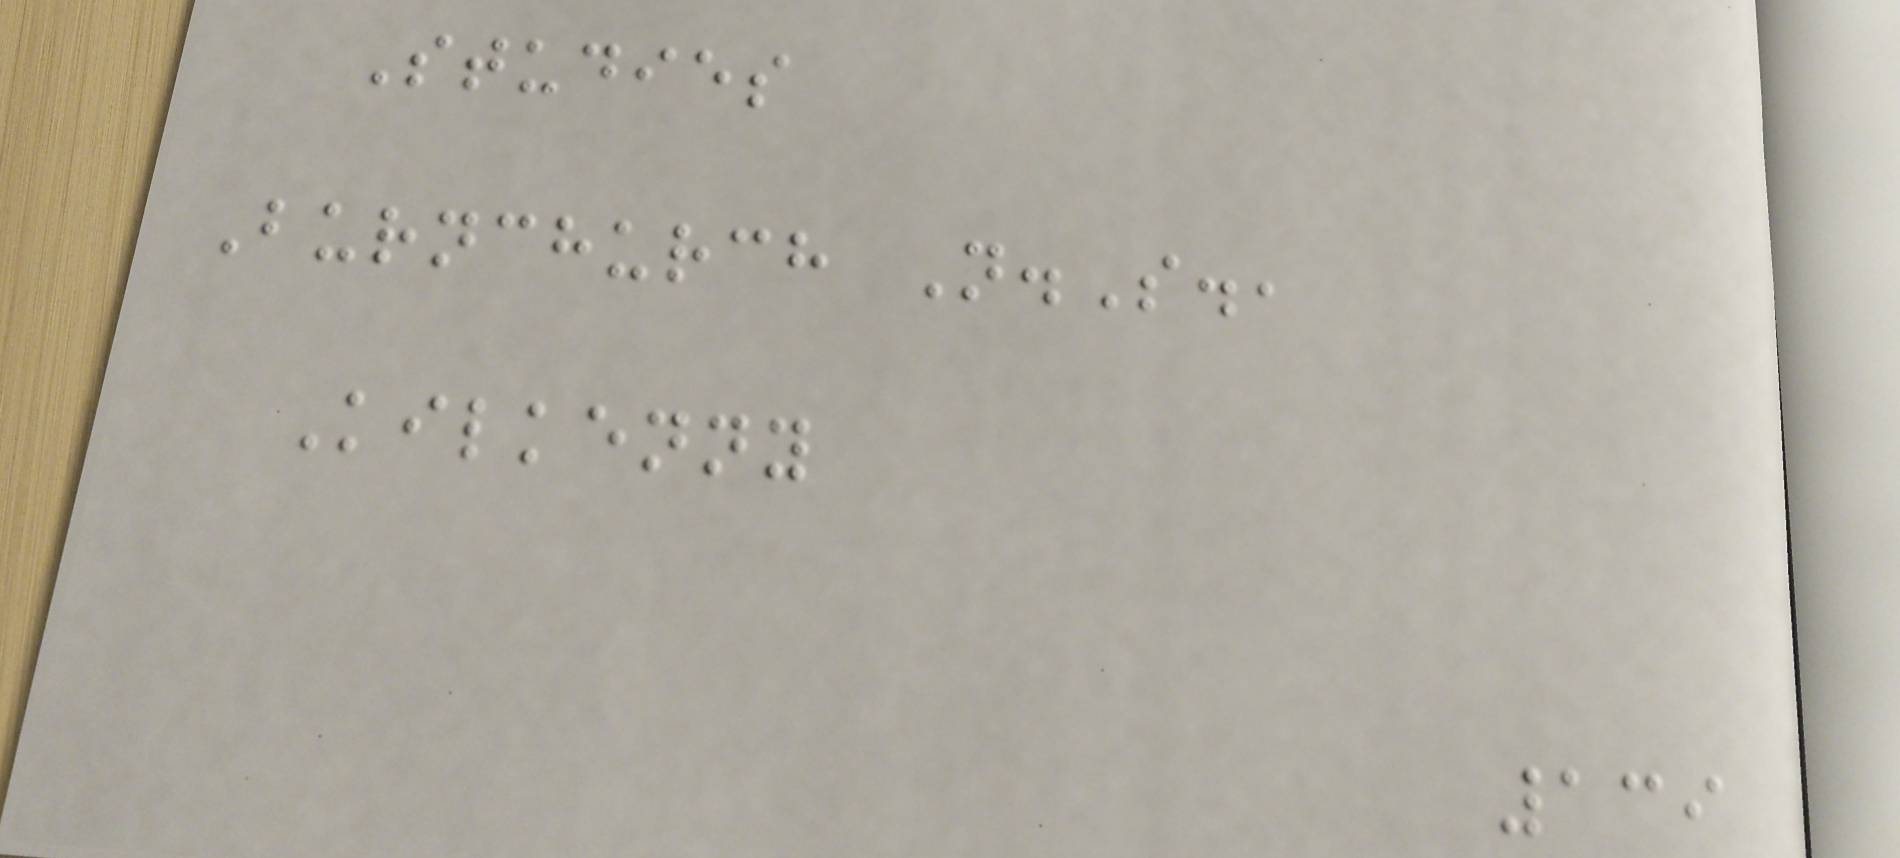Studies
Burnchurch N.S.,
Kilkenny
139
